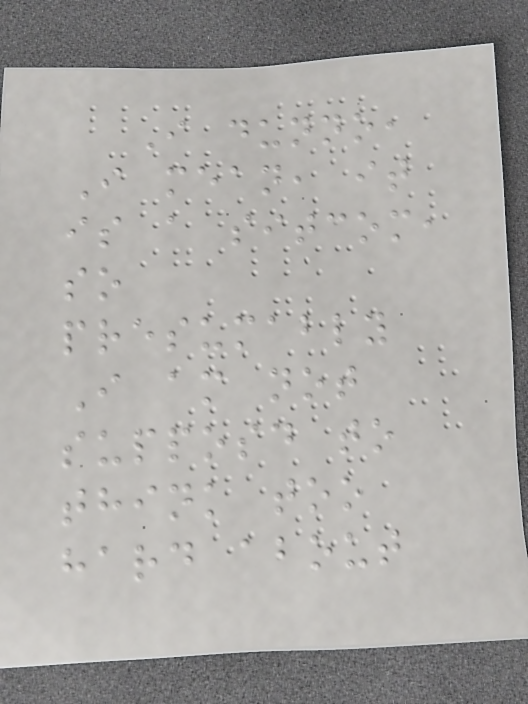I dunno,
I mean, it
is a sitcom,
so
presumably
I am not
supposd to
think too
hard about
